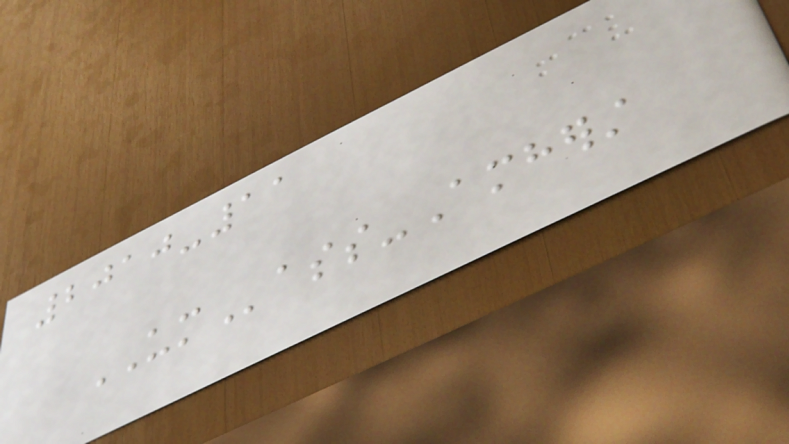2010-11
UMass-Amherst
